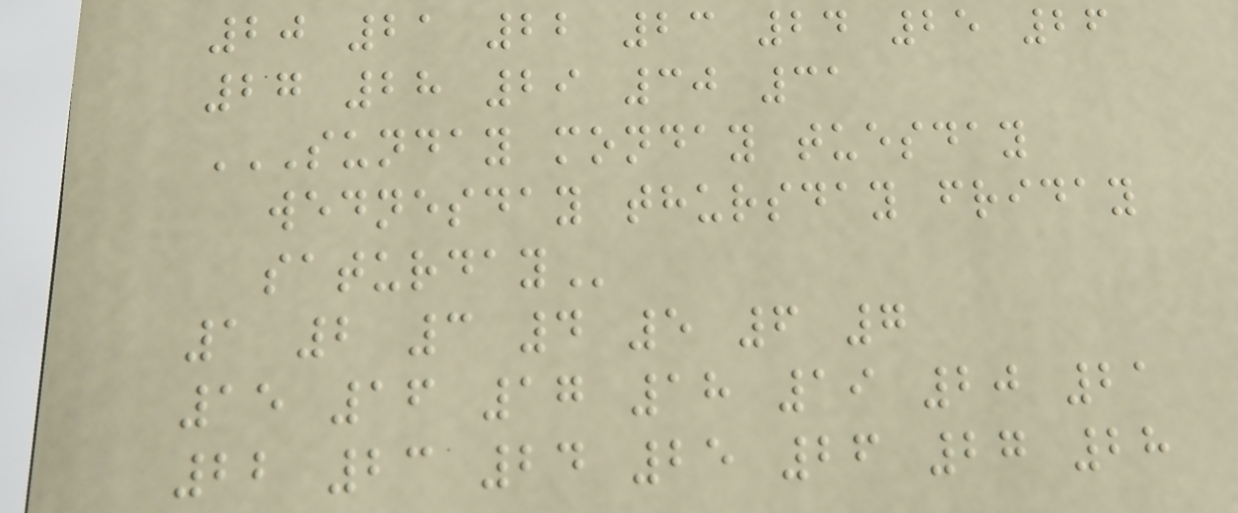20 21 22 23 24 25 26
27 28 29 30 31
SUNDAY MONDAY TUESDAY
WEDNESDAY THURSDAY FRIDAY
SATURDAY
1 2 3 4 5 6 7
15 16 17 18 19 20 21
22 23 24 25 26 27 28
